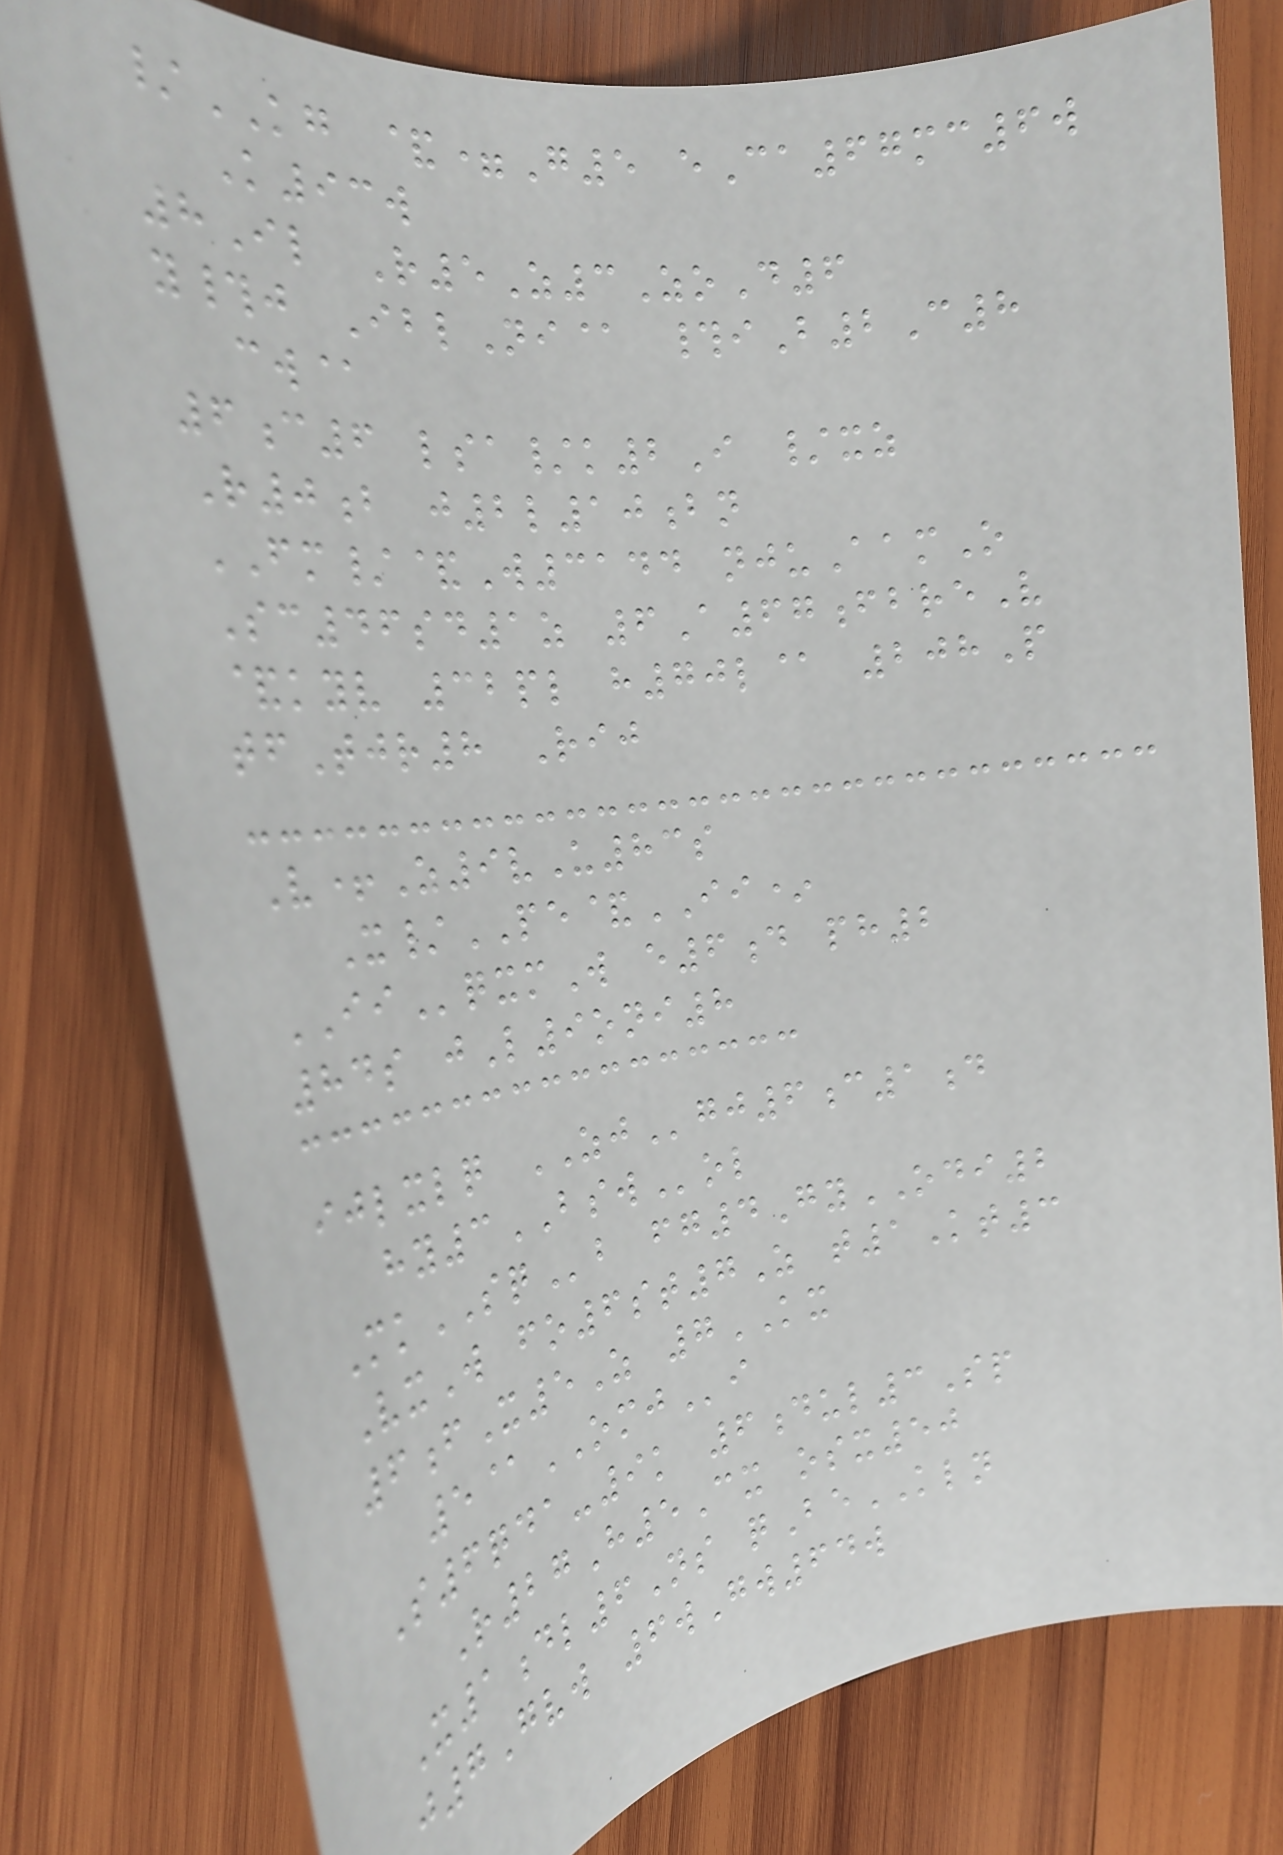/KG &=G5 eCa67mc6w
K93w
8Il R5Z3ZoD6
y#j IblNi@ #iB2C8
cw@
6c6 lsa/k2I /xz
R0b j2l10bn
FM/&W3144 njuAamO
Sc46sd1z 6A67fbreV
&kyv 32pl h70l@ 208P
tfTjr8 Rij
V+Z9vU83s
X/PE&II*
IIqxmW e6d ph2
84s jL9oni8
ijlxlq ZJgj6c1d
hy3BSWol
MkSQb fg4GyODI2
VxW fo6st7Z t1Kt3
6fX5Z 7KX
5@OMJi
S6qda-9k 6dul3Sp
R27H5Cx osx50
X1dl6Ns qBeKLN
j7Gvw 6wGw64w
